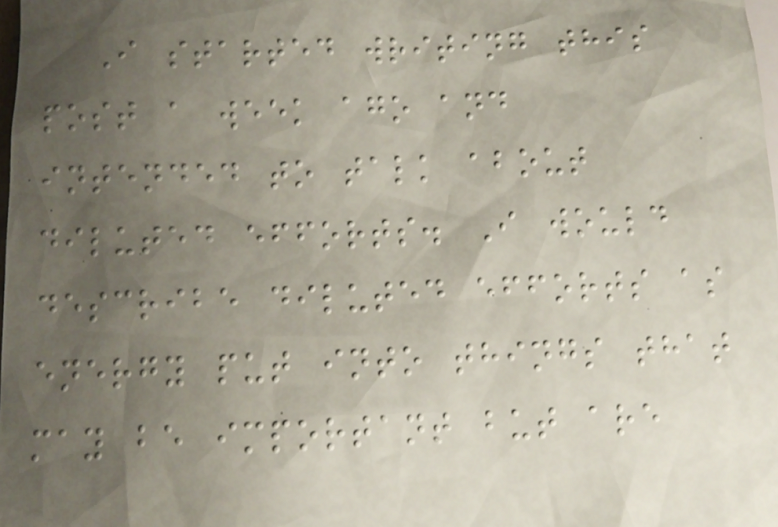I started writing this
post a week ago and
intended to talk about
diluted efforts. I would
describe diluted efforts as
energy put into things that
may be important but are
